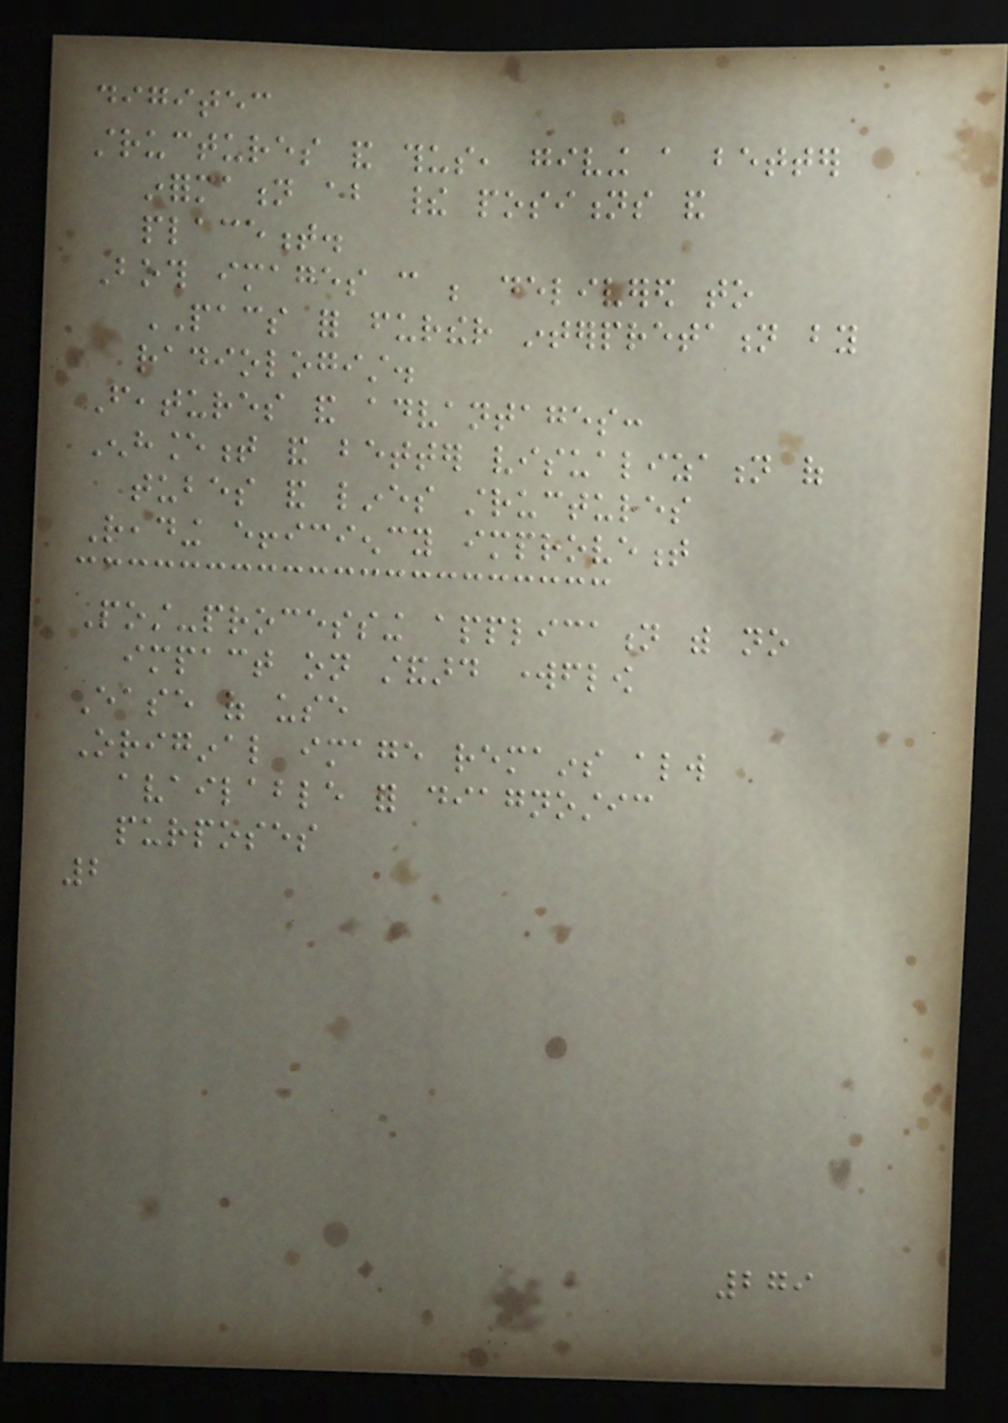digitec
structures and thus, giving a better
information about their positions and
placement.
Both images can be delivered to
PACS for further interpretation by
radiologist.
Features and advantages:
Enhancement and better visualization of
tubes and lines structures
Reading efficiency improvement
Post-processing application with no
impact on standard workflow
Ease of use
Original image remains always
available for diagnostic
purposes
2
279
